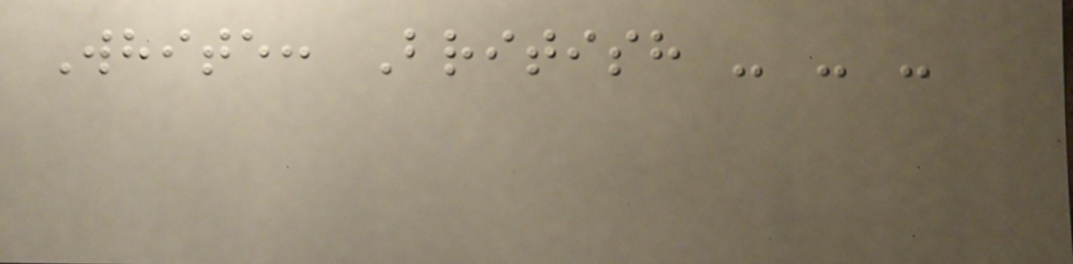White: British - - -
